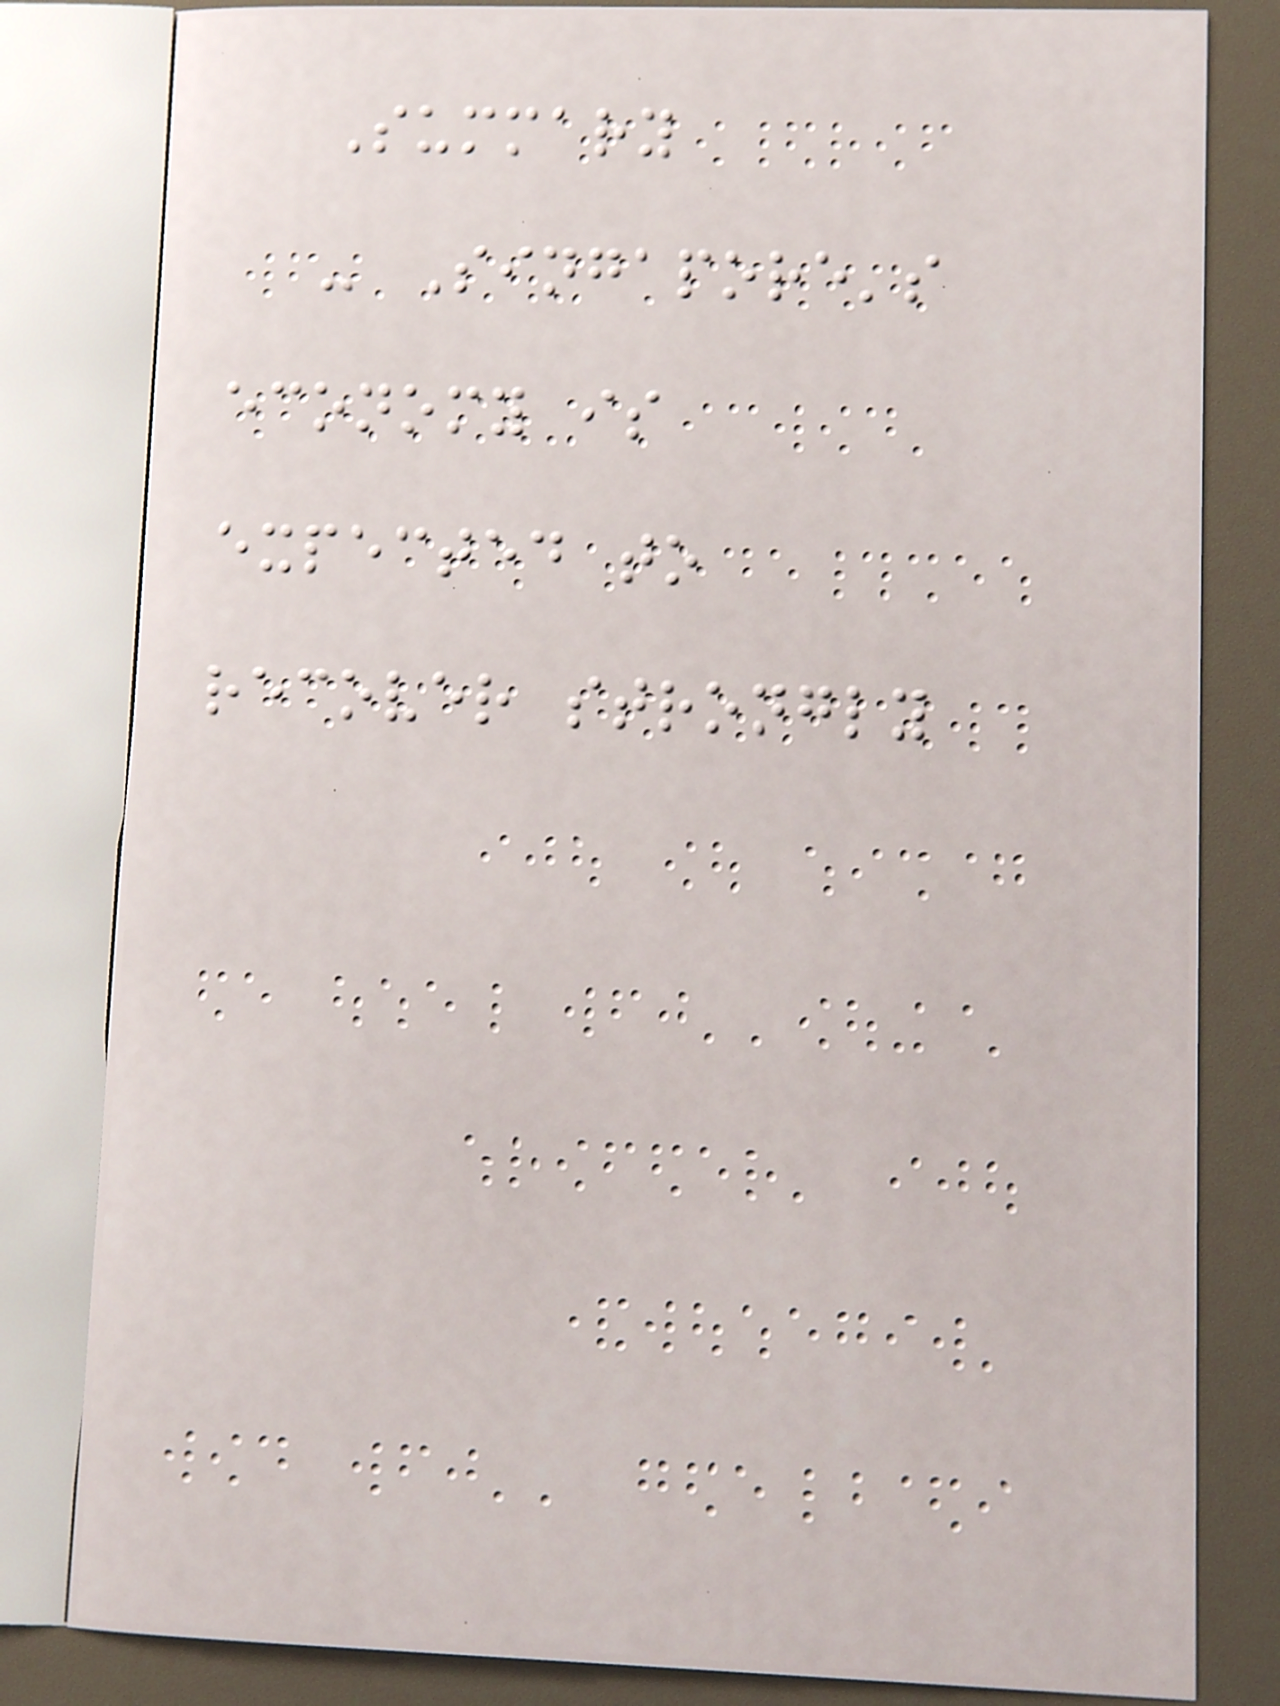Summary
- Singapore's
economy is
expected to
recover strongly
